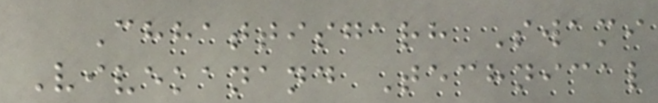Chhattisgarh Swami
Vivekanand Technical
